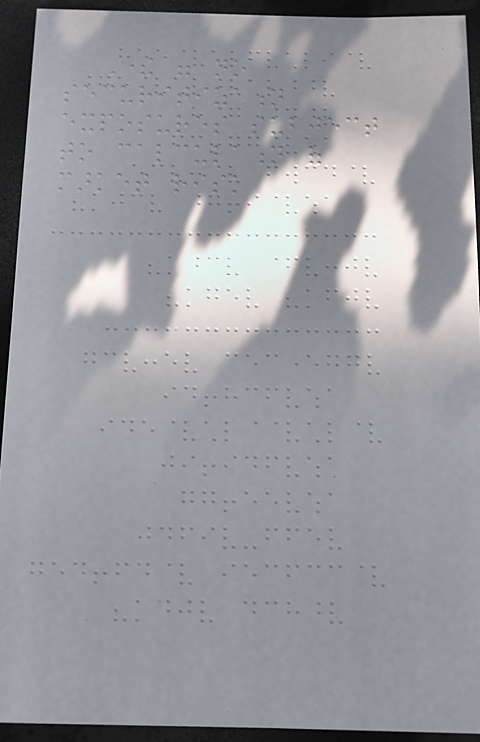There were no
securitization
exposures subject
to calculation of
market risk
